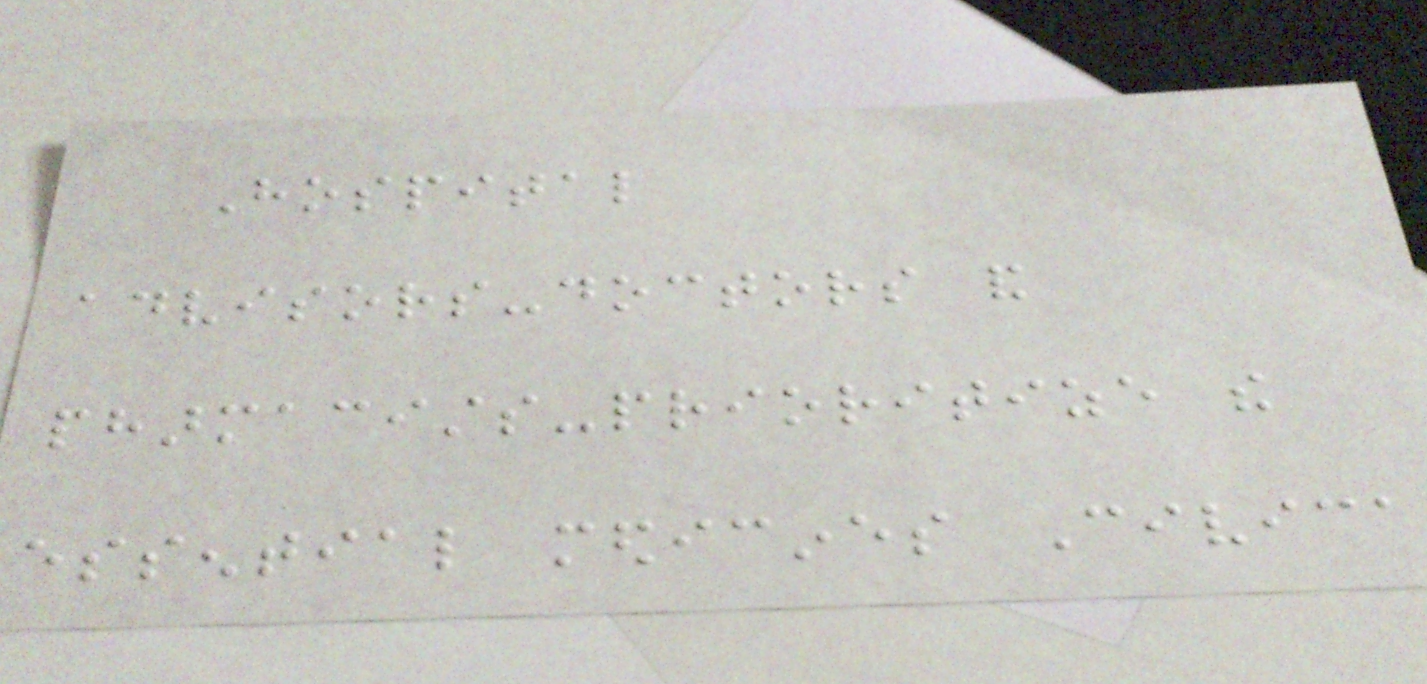Hospital
advisors-doctors and
pharmacists-prioritize the
essential medicines Civica
